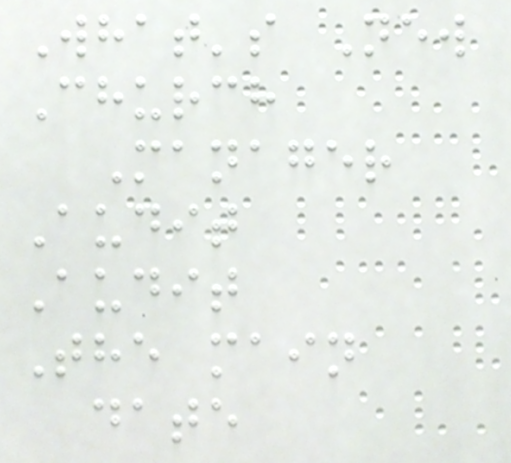What's New
Church
Manager
Audit
Audit
The main
date
